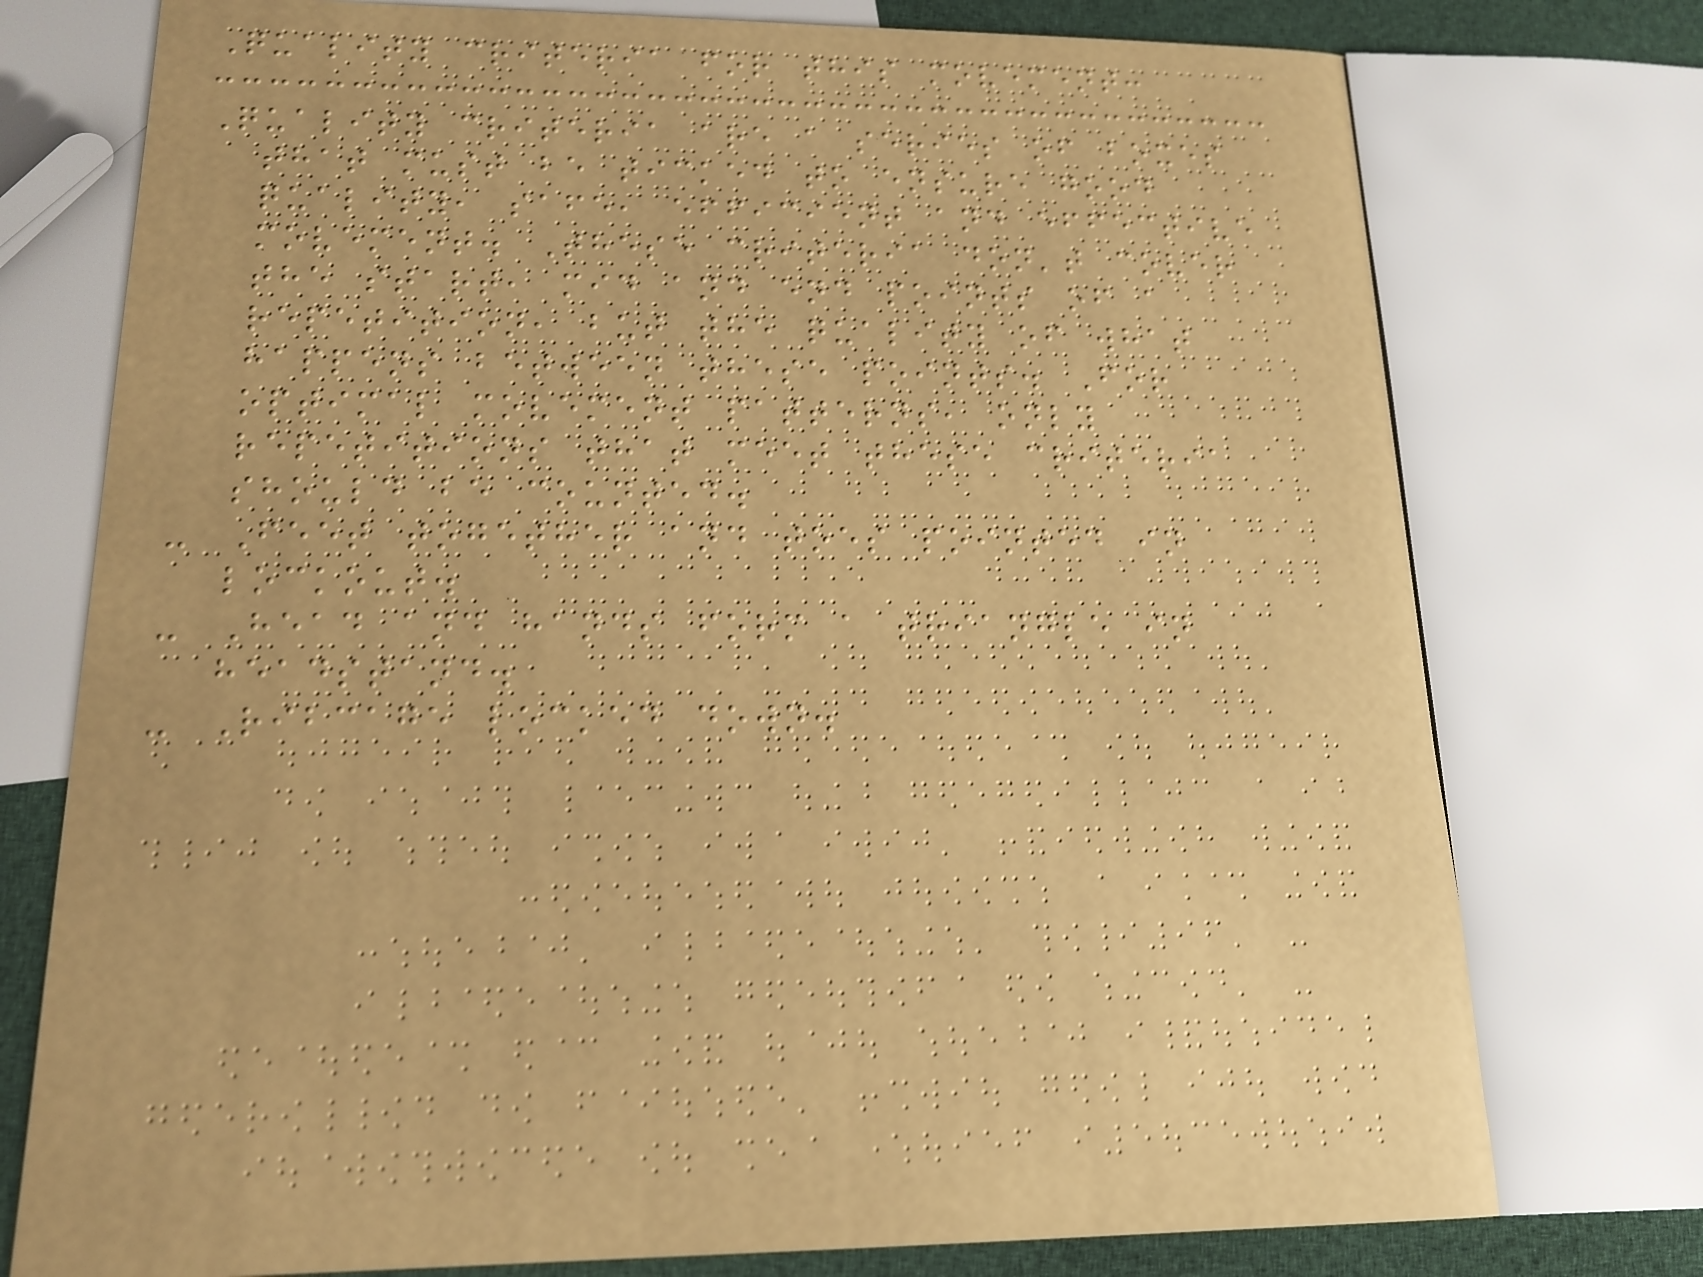Quality criteria for this movement:
Quality criteria are a series of boxes
that must be ticked to ensure good
quality, safe, efficient and effective
movement. These criteria don't cover
the start, mid and end points of a
repetition, but the quality of what
happens between these points. For
optimal movement patterns, only
repetitions that meet these criteria
should be counted.
- Feet together and toes pointed in
lockout.
- Head and hands form a triangle in
headstand.
- Ribcage locked down.
